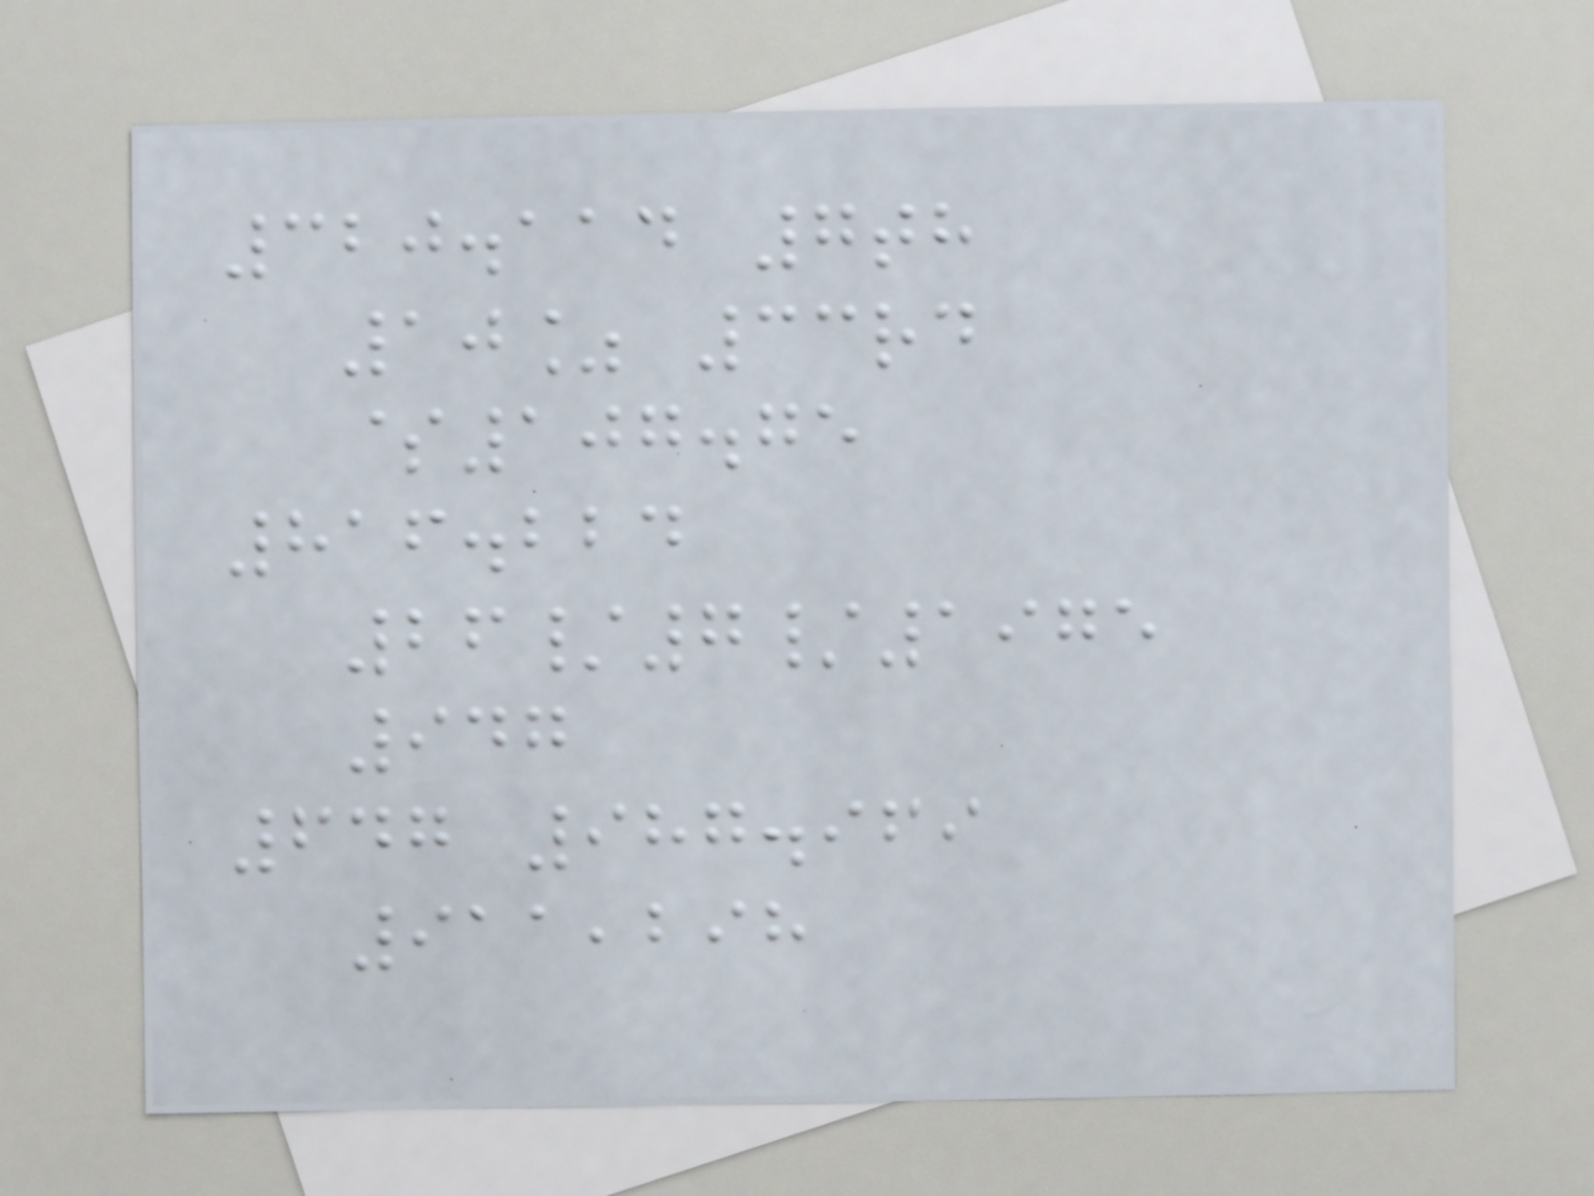320.114 7th
10% 33rd
$107.75
816.224
26/7/1975
947
647 987.969
911,298
